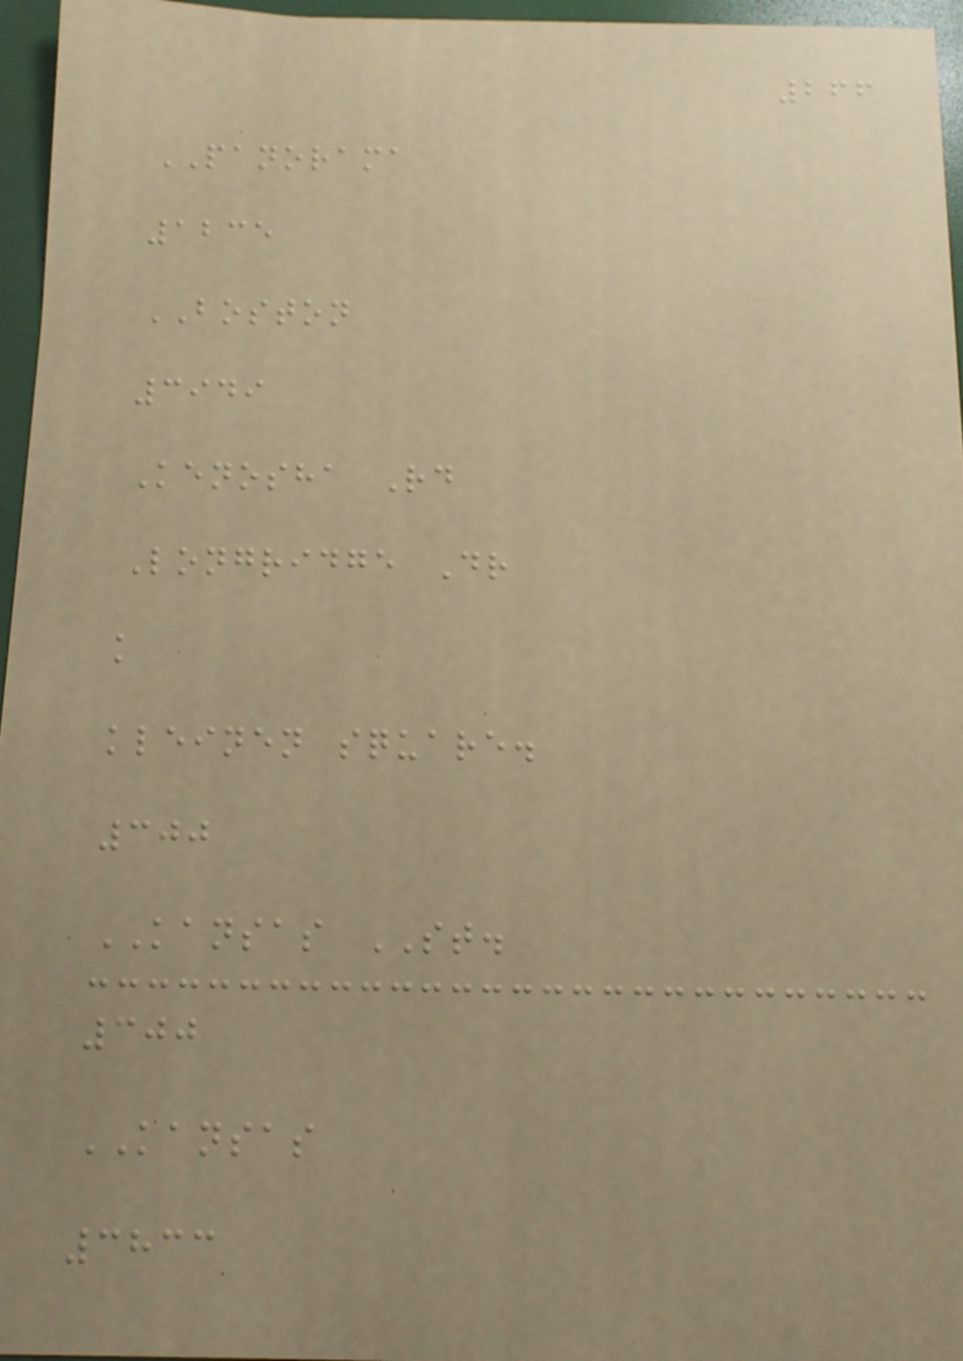266
PANORAMA
1235
BOSTON
3949
Kenosha Rd
Longridge Dr
k
kleinen square.
300
KANSAS ST.
300
KANSAS
3833
